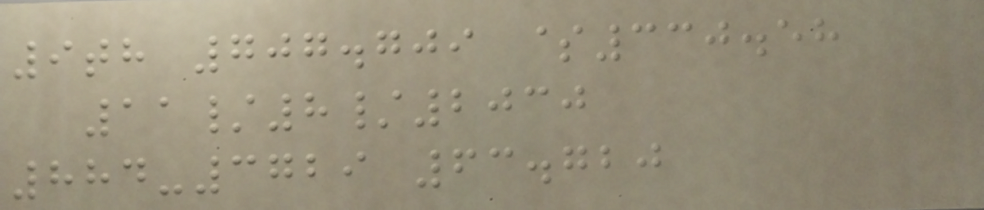9th 707.709 $330.58
11/8/2030
884-3729 63.720
